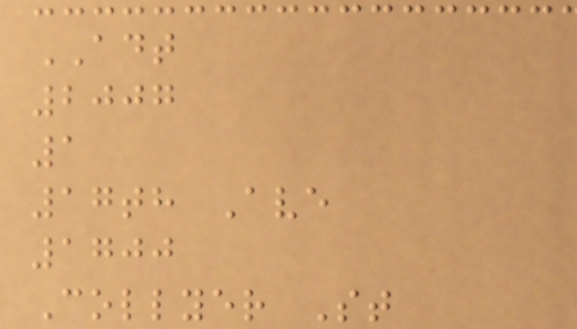ADT
2007
1
17th Ave
1700
Collyer St
